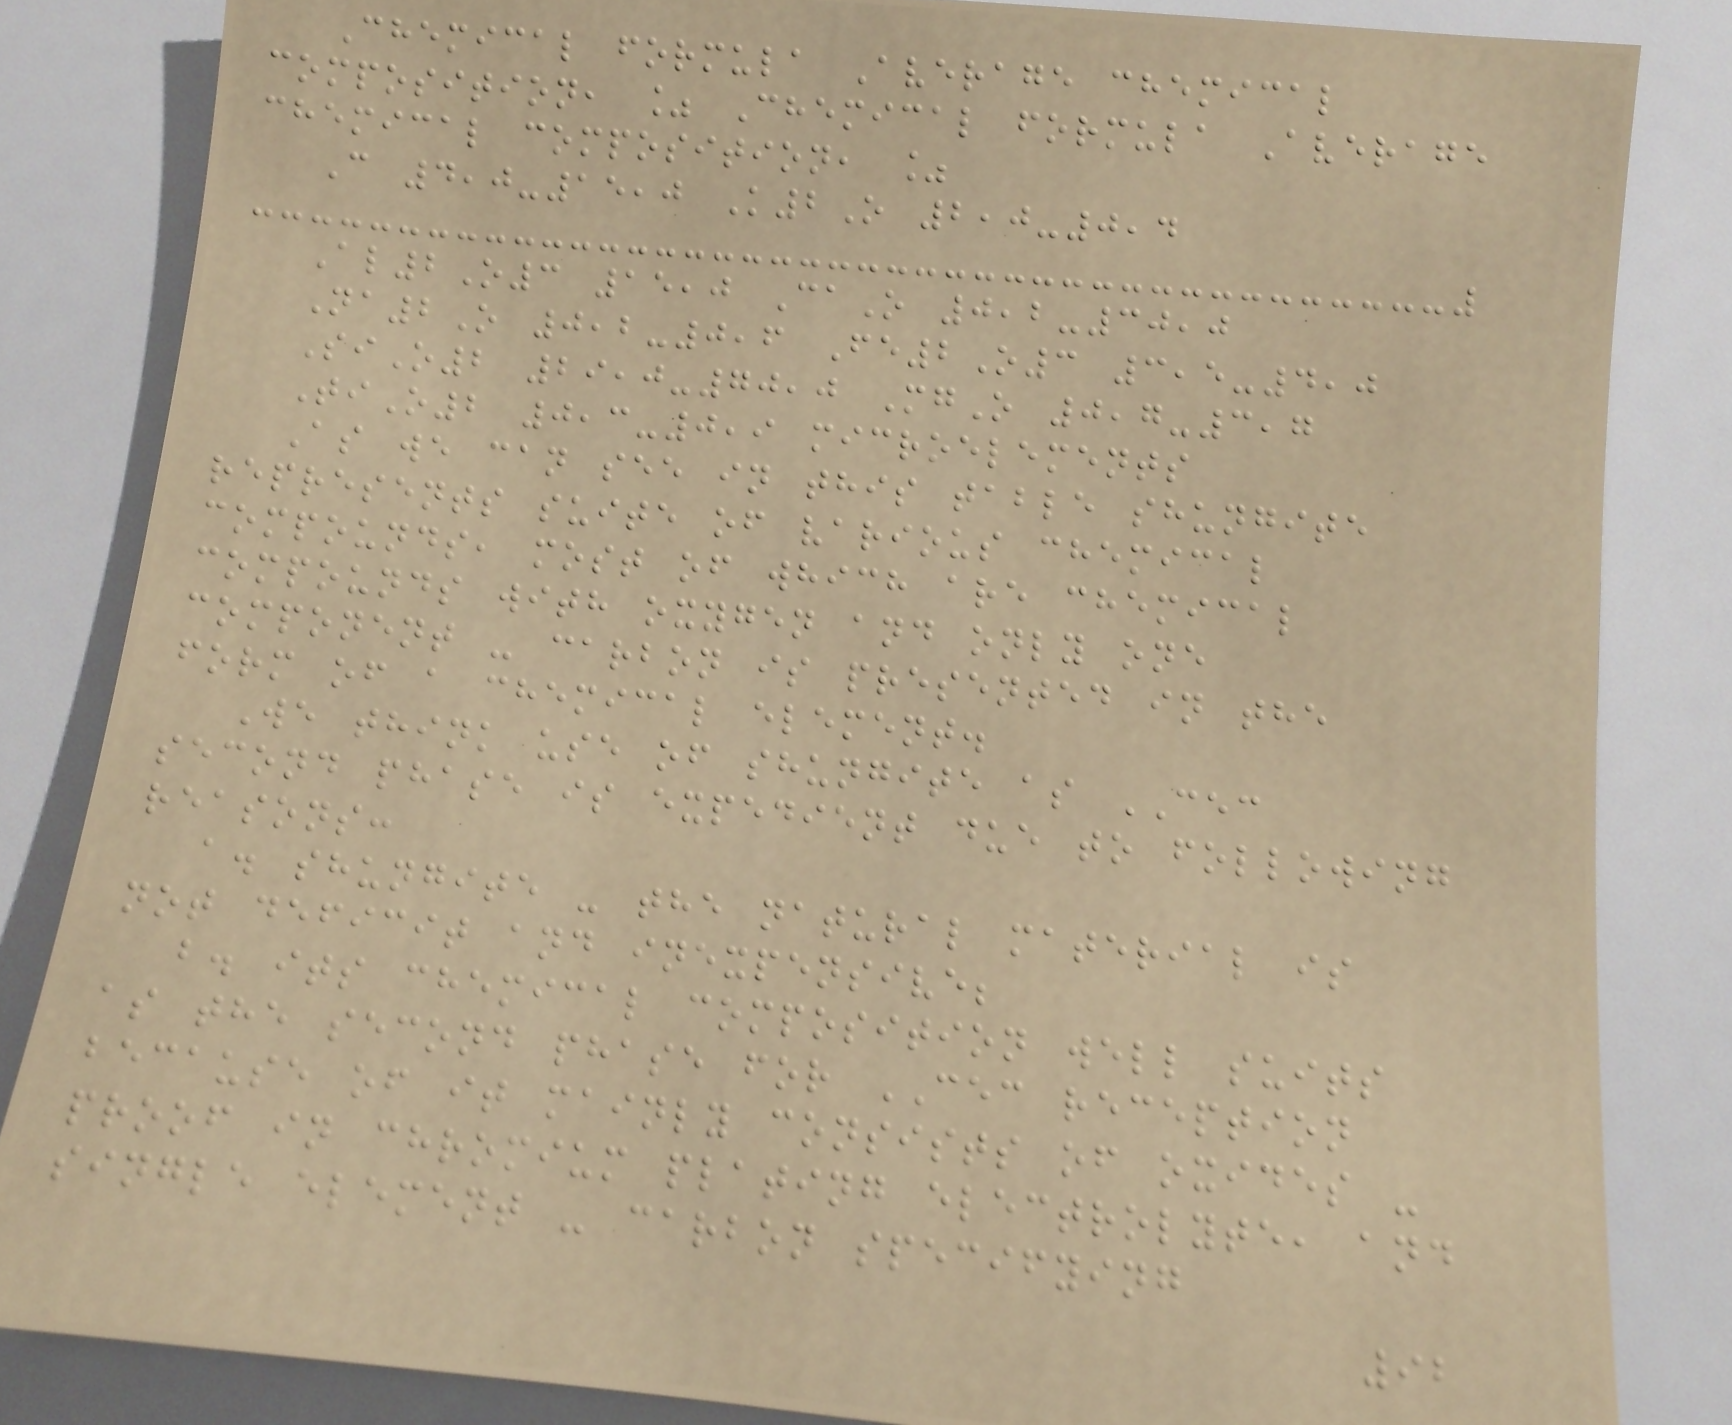Chemical formula Average chemical
composition, % Chemical formula Average
chemical composition, %
C 4,0-15,0 K2O 2,0-0,4
Al2O3 15,0 CaO 0,2-30,0
Na2O 0,2-0,6 Fe2O3 3,5-4,0
SiO2 29,0-70,0 MgO 0,7-3,7
TiO2 0,3-0,9 microelements
As we can see in this table shungite
represents suite of various chemical
compounds, most of which are chemical
compounds with oxygen and only one
component - carbon is presented in the
form of a chemical element.
We think use of shungite as CEC
second phase is expedient due to following
reasons:
a. shungite - the natural material is
not deficit and inexpensive;
b. its chemical composition well suits
as the second phase for CEC reception
because of it mainly consists of oxides -
proof in chromium plating electrolyte, and
single element - carbon specifying
92
